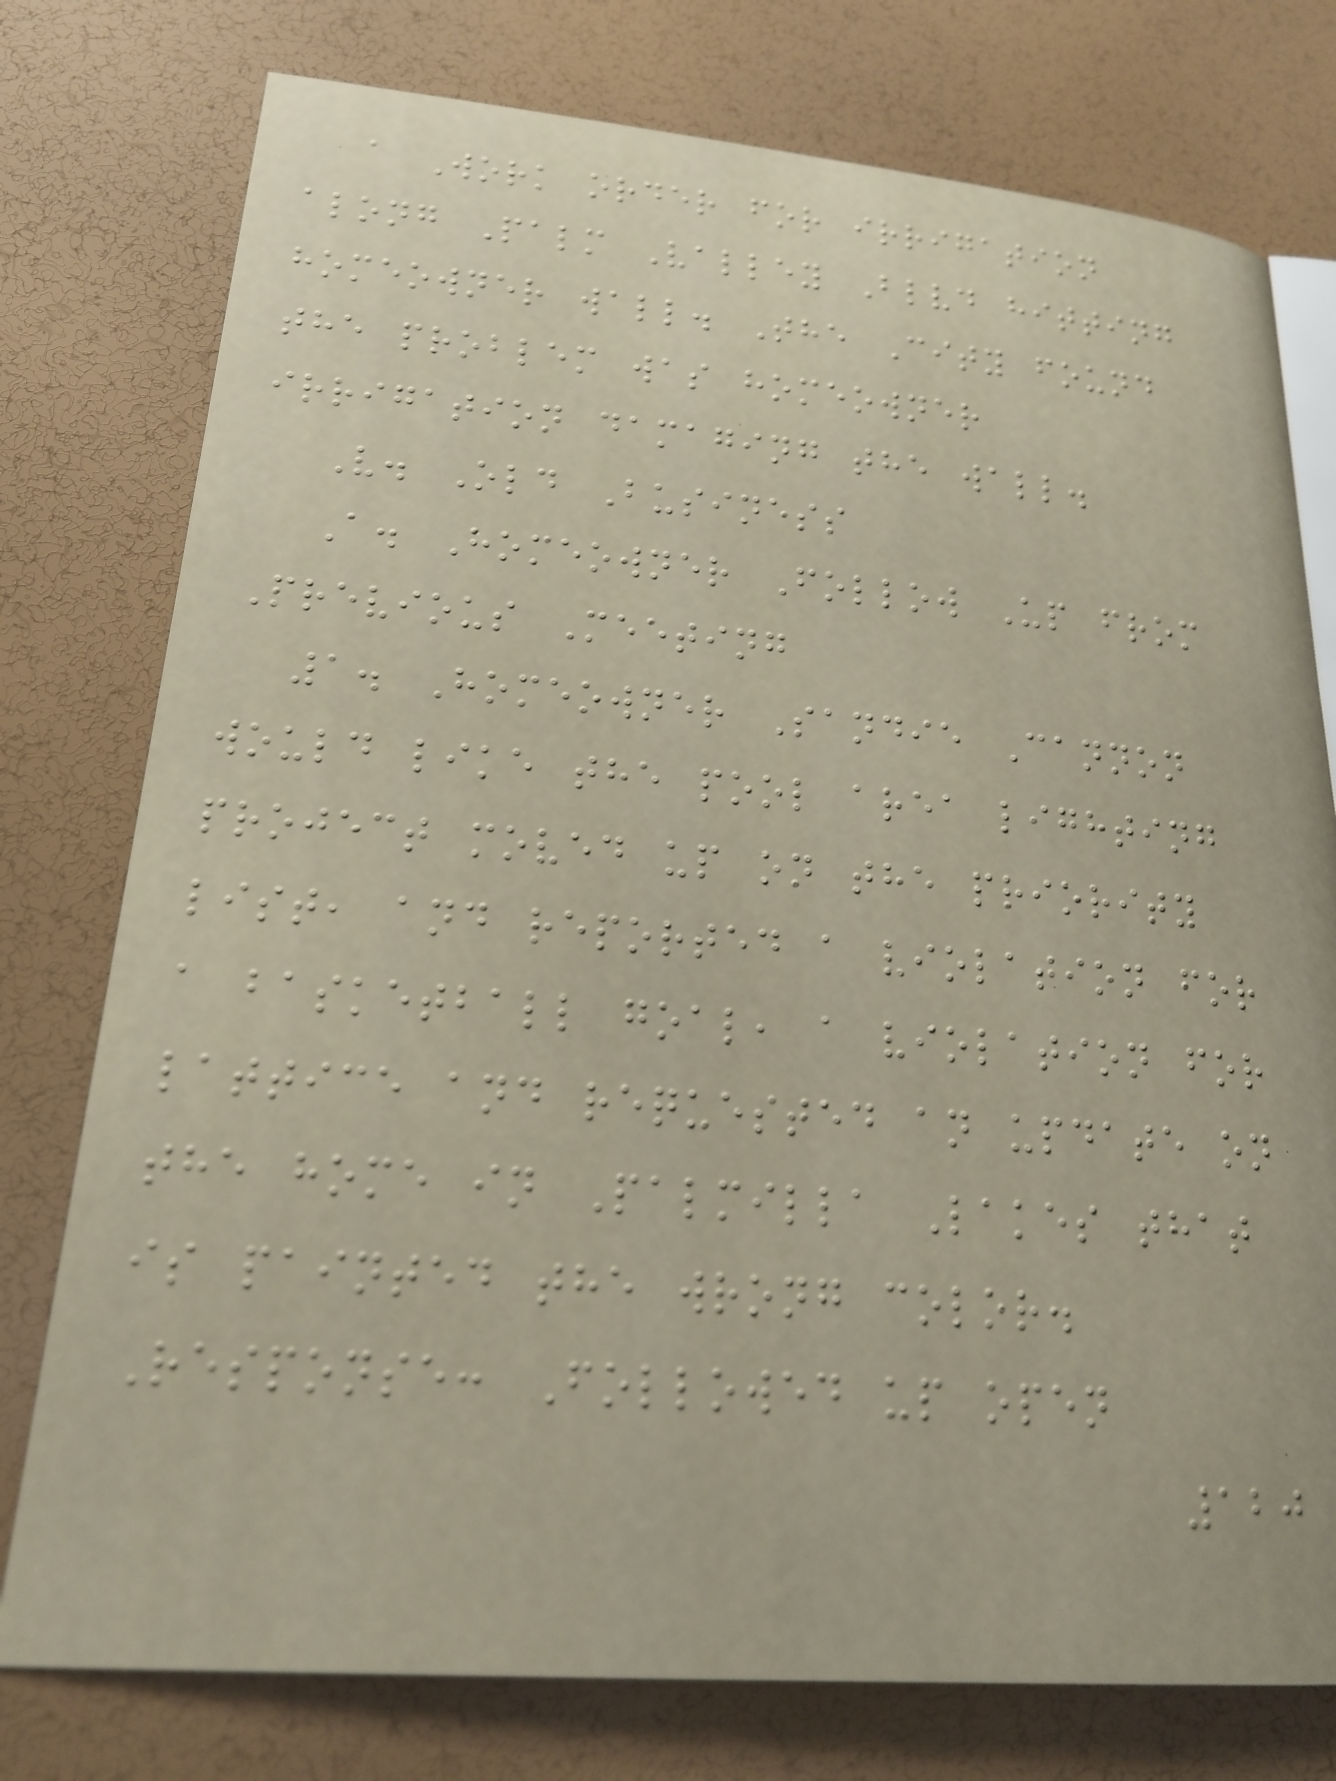a Work order for irrigation
along Palm Valley Blvd hitting
homeowner wall. The City found
the problem was homeowner
irrigation damaging the wall.
V. Old Business
A. Homeowner Follow Up from
Previous Meeting
1. Homeowner Sandie Cannon
would like the pool area lighting
project moved up on the priority
list, and reported a violation for
a basketball goal, a violation for
lattice and requested an update on
the home in Palmilla Lakes that
is painted the wrong color.
Response: Followed up open
120
